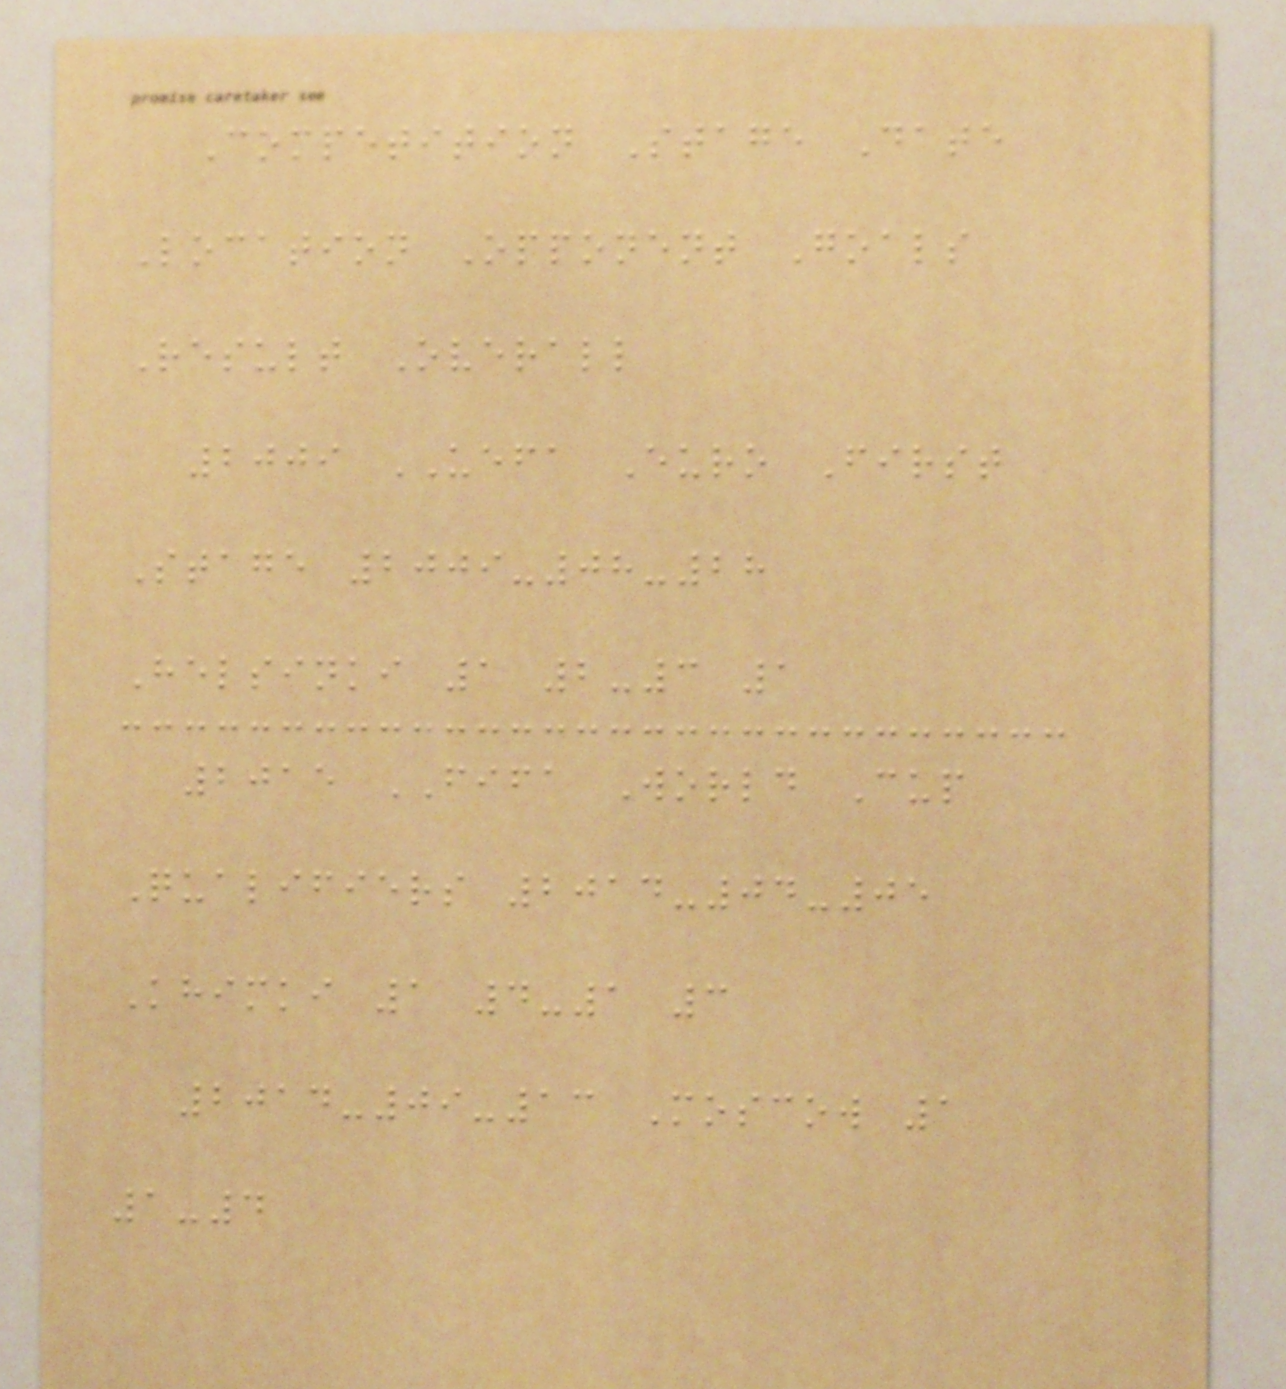Competition Stage Date
Location Opponent Goals
Result Overall
2009 UEFA Euro First
Stage 2009-08-28
Helsinki 1 2-3 1
2015 FIFA World Cup
Qualifiers 2014-04-05
Khimki 1 4-1 3
2014-09-13 Moscow 1
1-4
